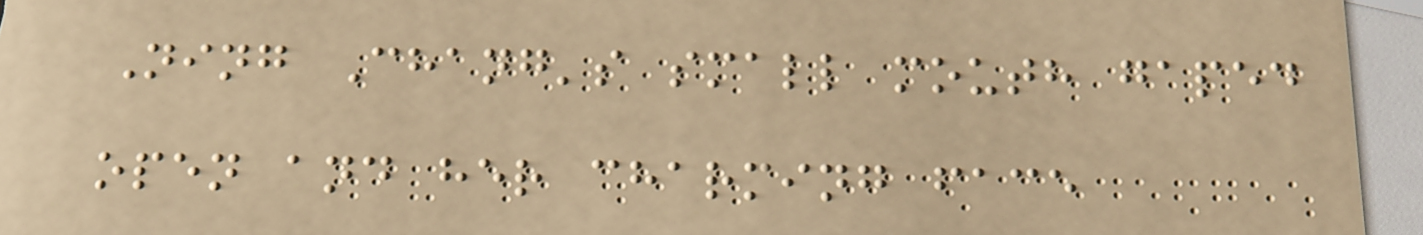Ning Chang's small mouth gaped
open and her charming face
